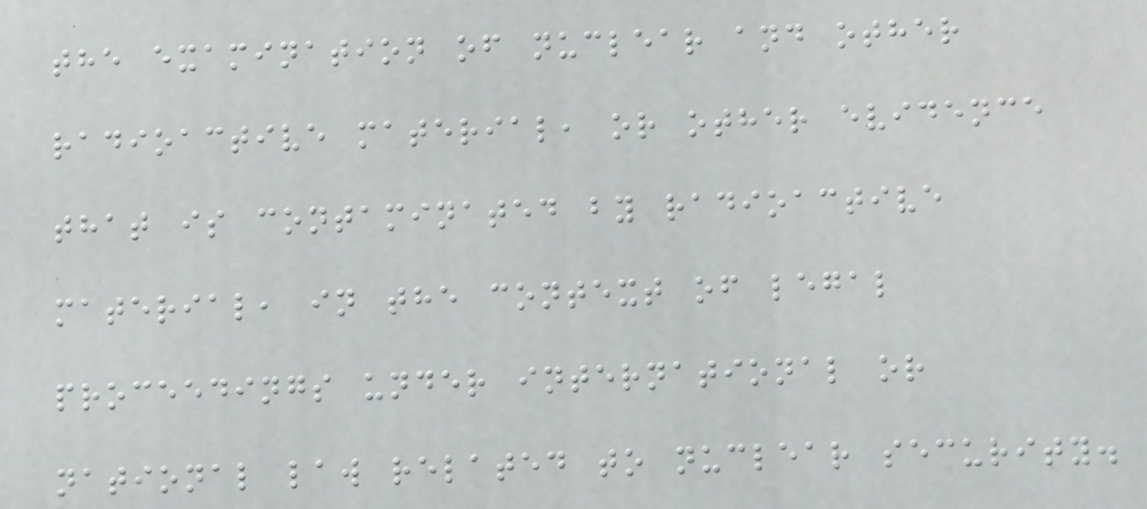the examination of nuclear and other
radioactive material, or other evidence
that is contaminated by radioactive
material, in the context of legal
proceedings under international or
national law related to nuclear security.
